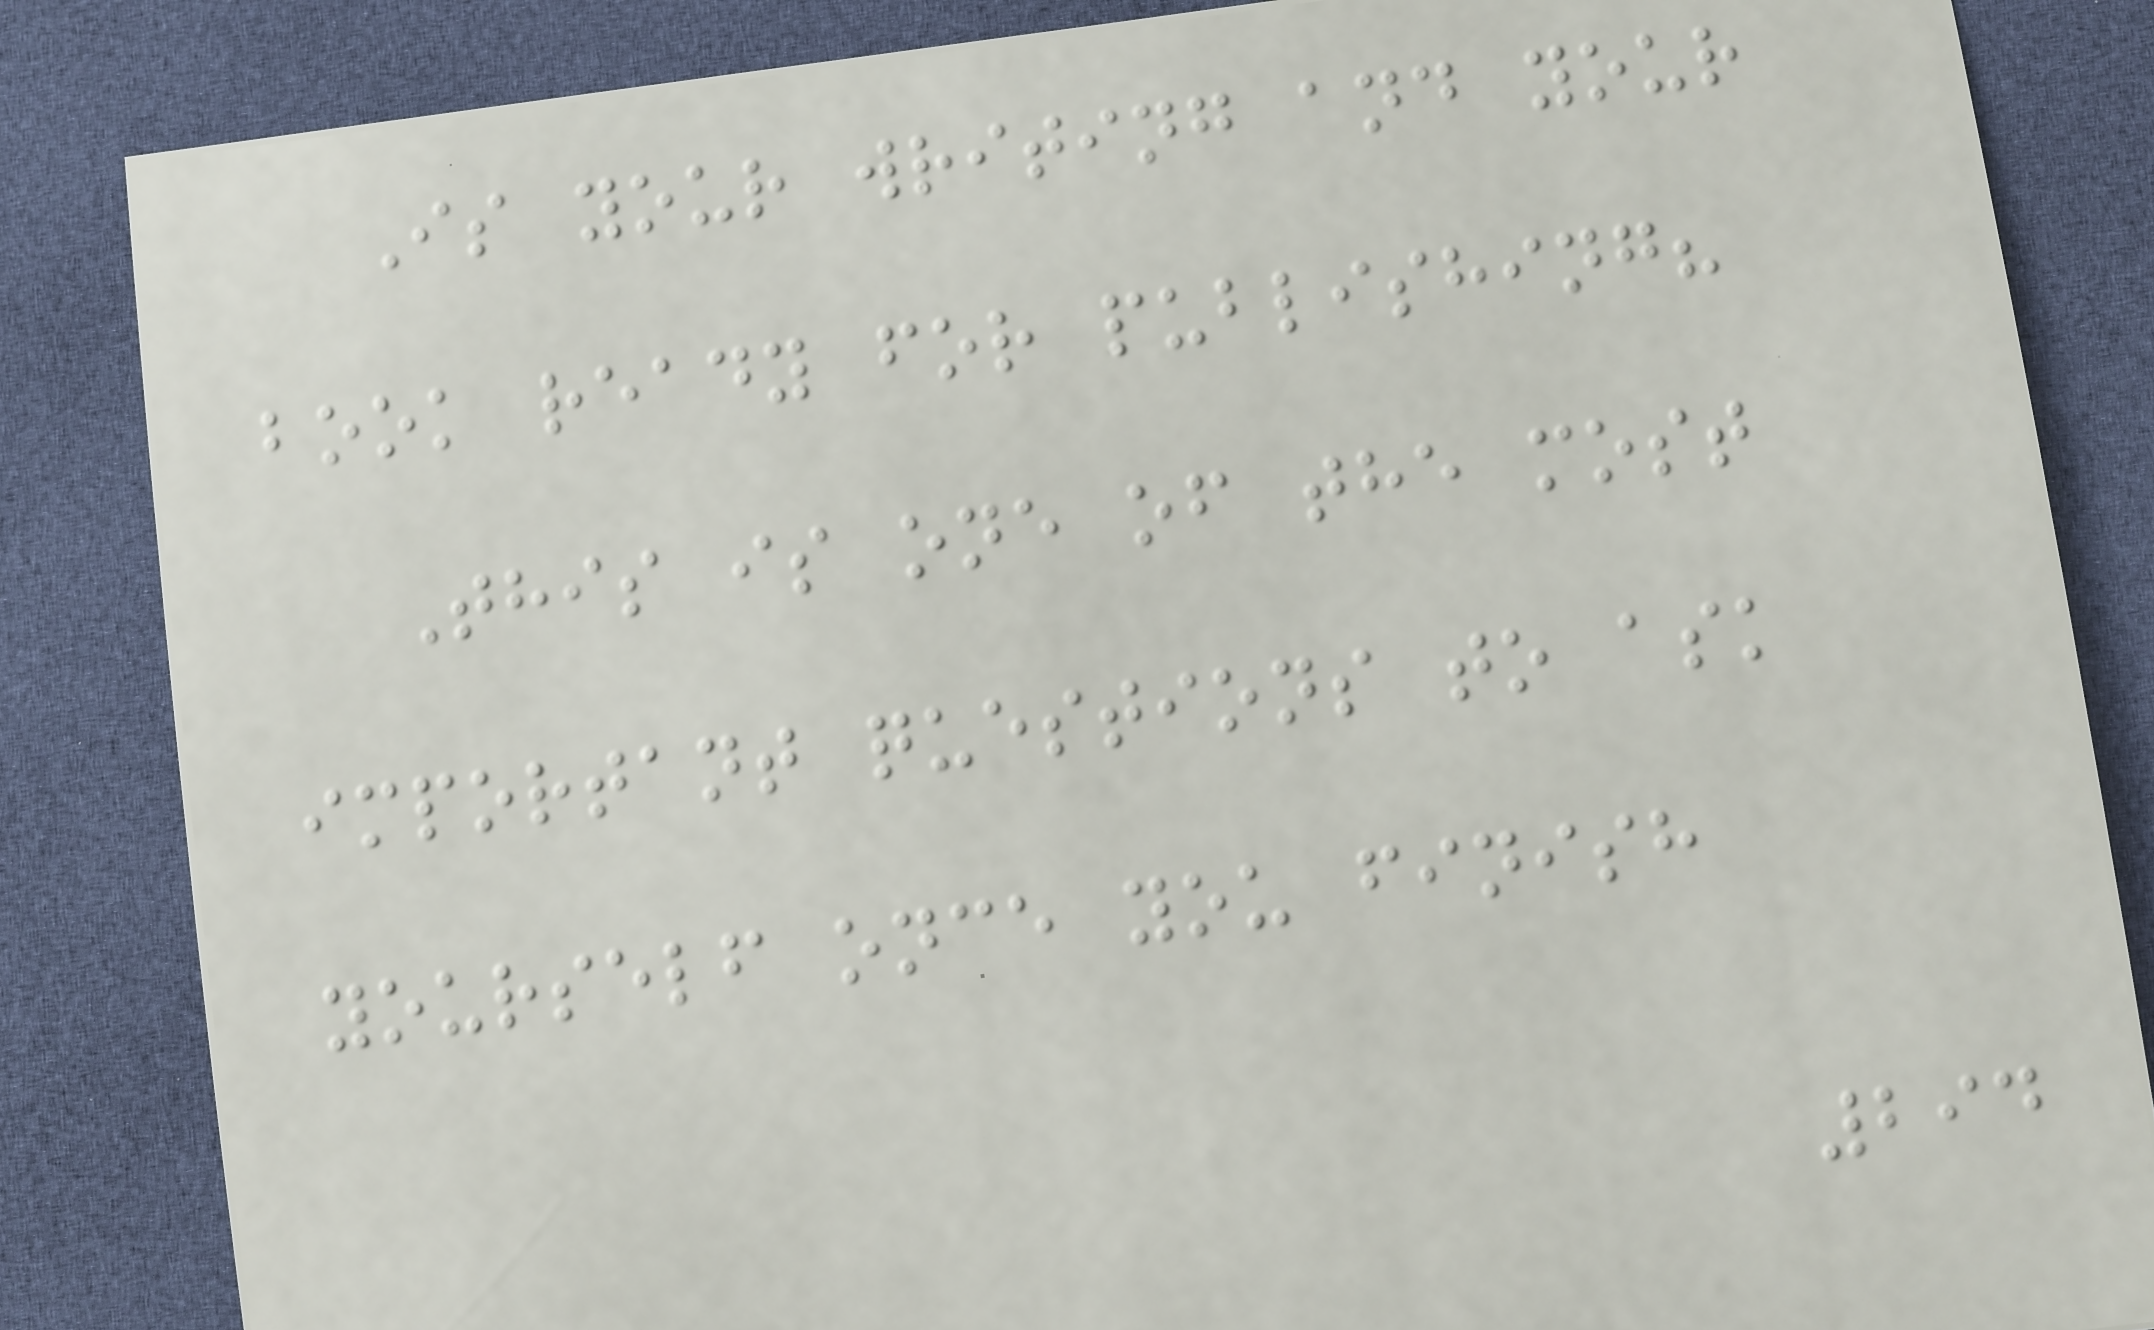Is your writing and your
book ready for publishing?
This is one of the most
important questions to ask
yourself once you finish
294
